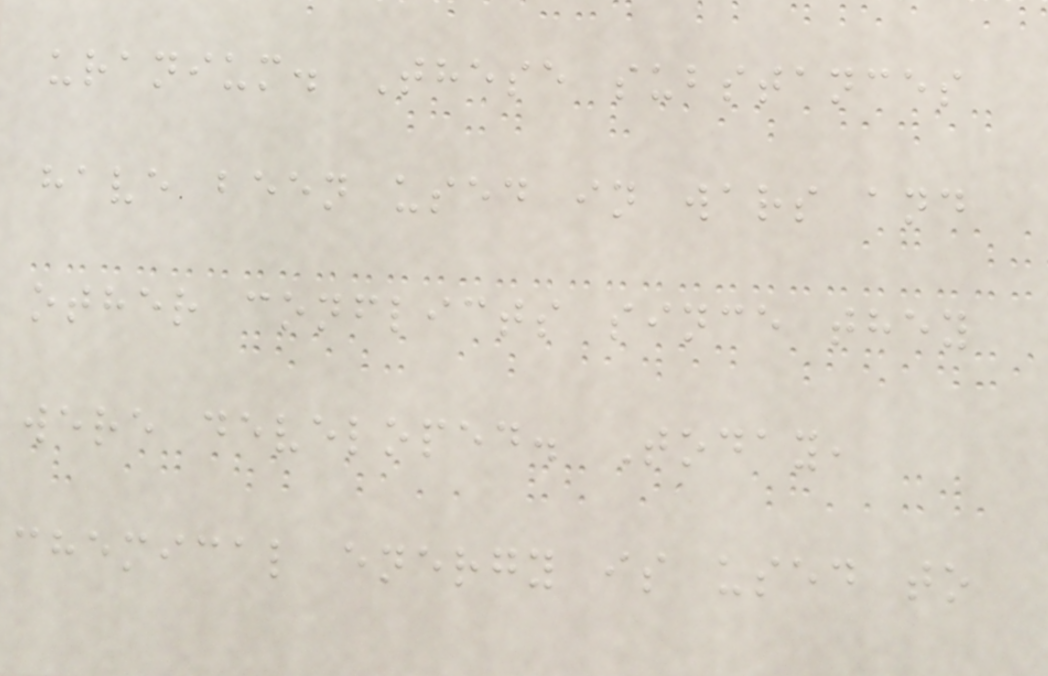uranium. These substances
have been used in wars and
other conflicts since they
were developed. Today,
chemical energy is used to
